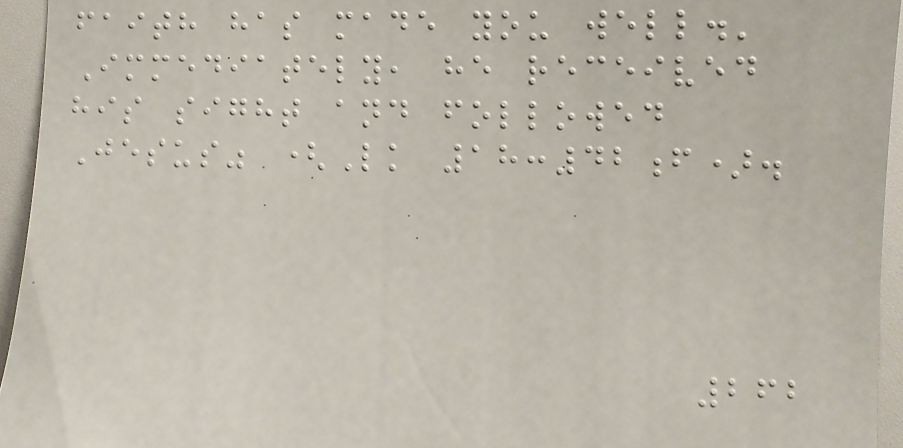faith has made you well.'
Immediately, he received
his sight and followed
Jesus" (Lk 18:42f).
262
